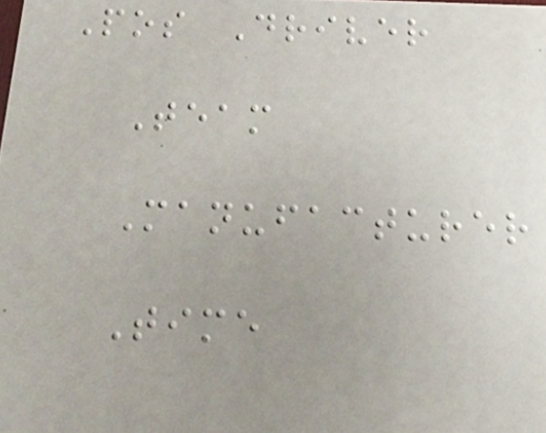Pos Driver
Team
Manufacturer
Time
